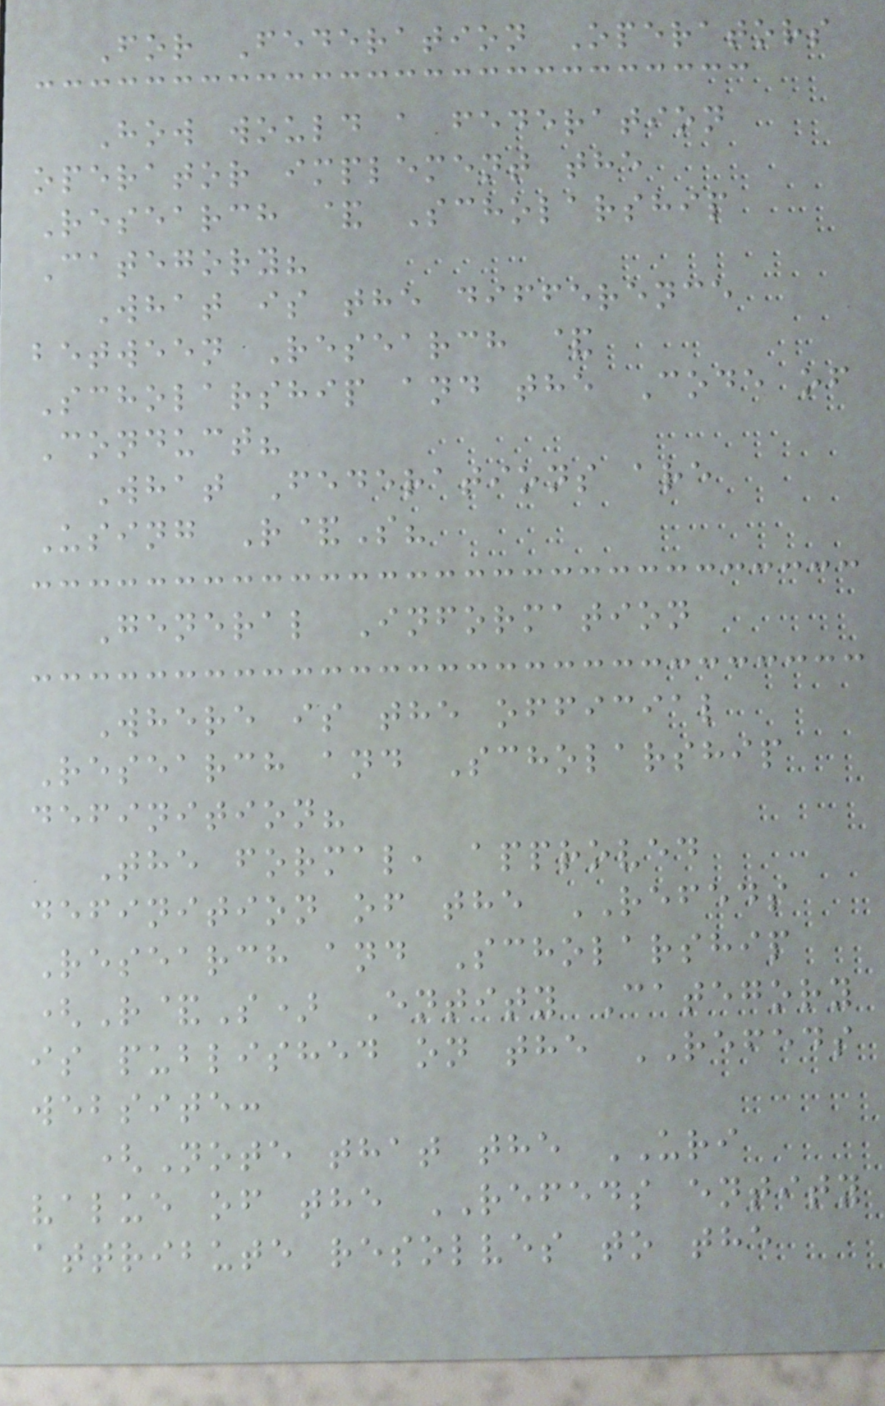For Federation Operators
How would a federation
operator implement the
Research & Scholarship
Category?
What is the difference
between Research &
Scholarship and the Code of
Conduct?
What Federations are
Using R&S?
General Information
Where is the official
Research and Scholarship
definition?
The formal, approved
definition of the REFEDS
Research and Scholarship
(R&S) Entity Category
is published on the REFEDS
website:
(Note that the URI
value of the REFEDS entity
attribute resolves to the
